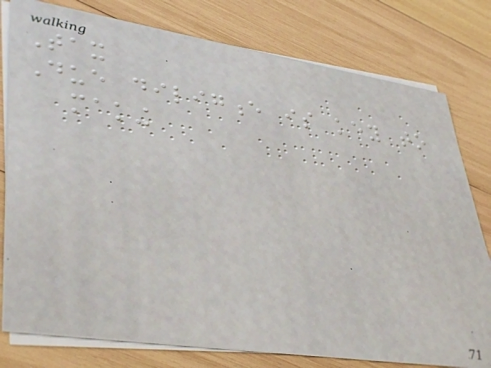Tax
Due diligence is key to
making
